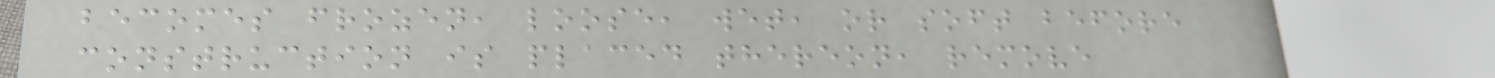becomes frozen, loose, wet, or soft before
construction is placed thereon, remove
